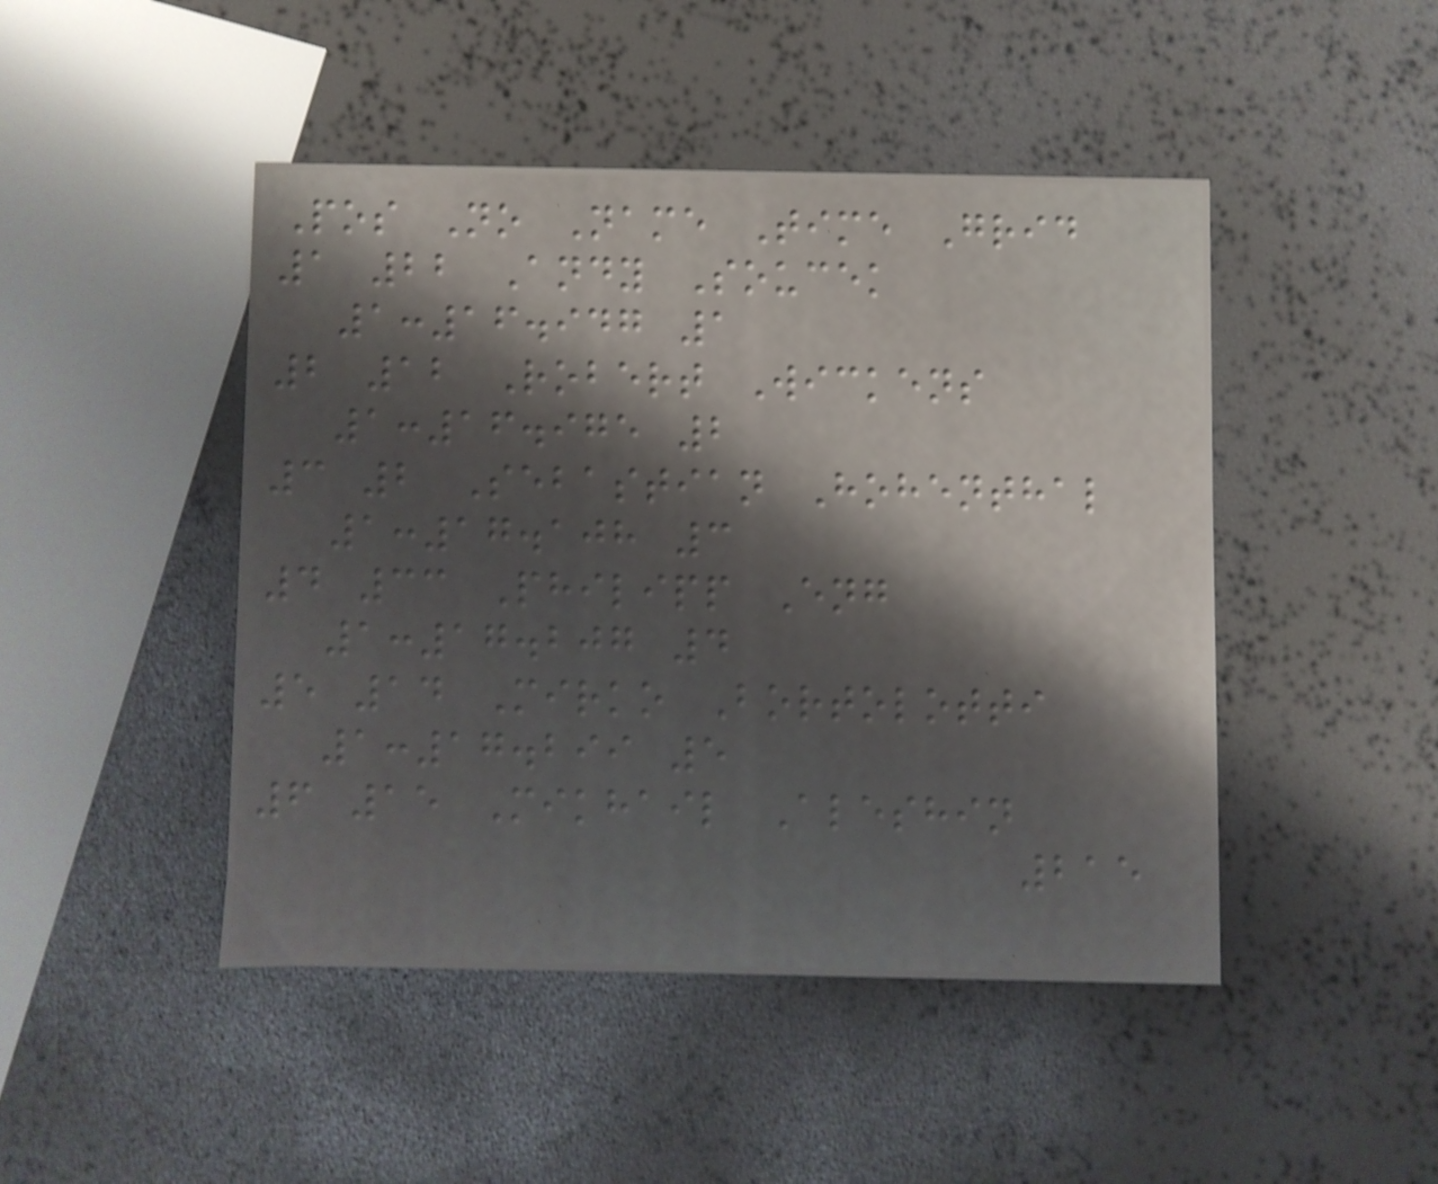Pos No Name Time Grid
1 22 Andy Soucek
1:16.947 1
2 12 Robert Wickens
1:16.975 2
3 2 Sebastian Hohenthal
1:17.108 3
4 33 Philipp Eng
1:17.207 4
5 14 Mirko Bortolotti
1:17.299 5
6 15 Mikhail Aleshin
215
